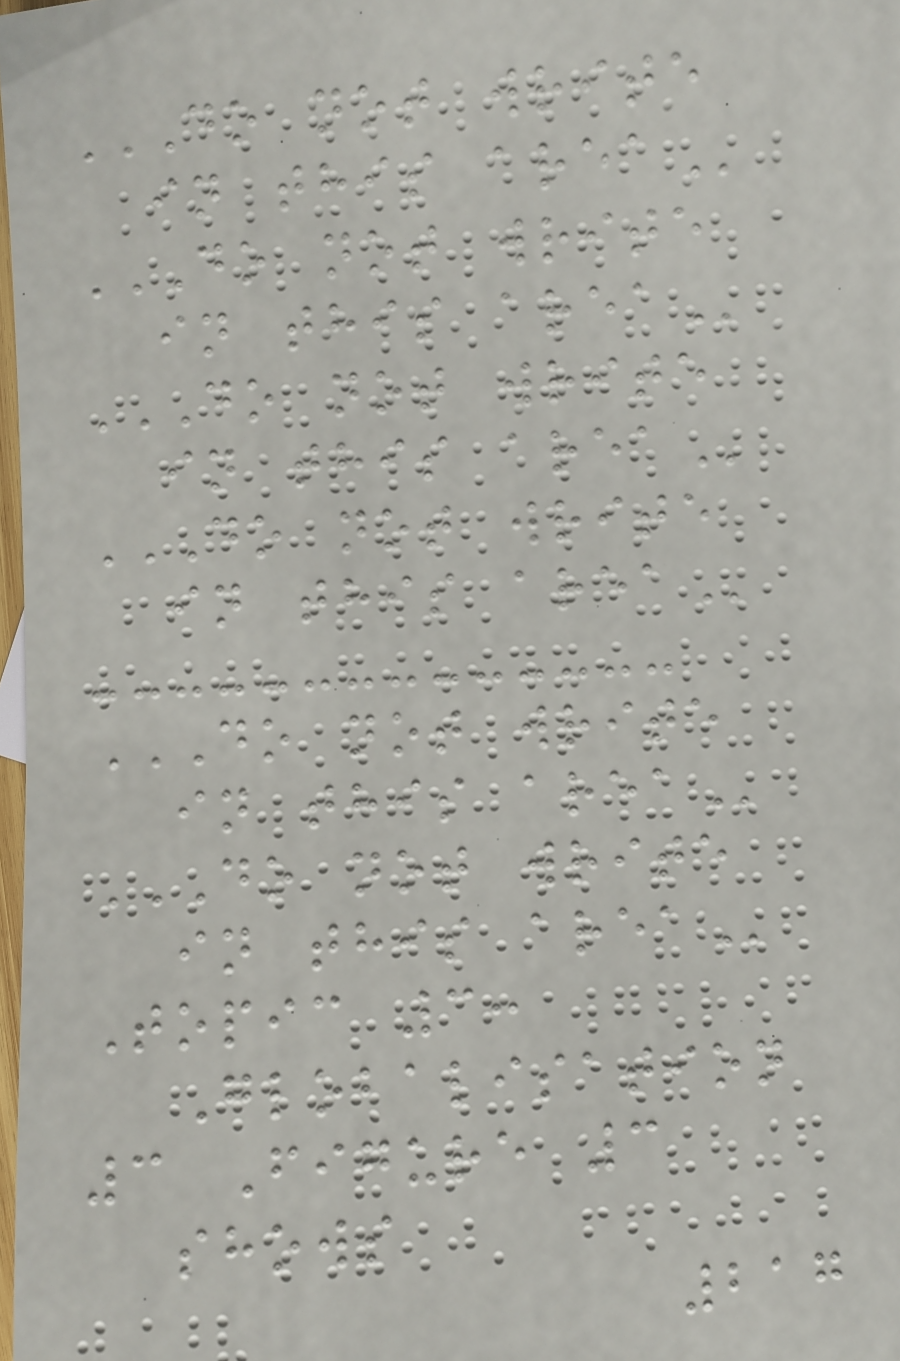DO NOT WRITE
IN THIS AREA
DO NOT WRITE
IN THIS AREA
DO NOT WRITE
IN THIS AREA
DO NOT WRITE
IN THIS AREA
DO NOT WRITE
IN THIS AREA
DO NOT WRITE
IN THIS AREA
Topic 3:
Globalisation
3 Figure 3
shows
217
